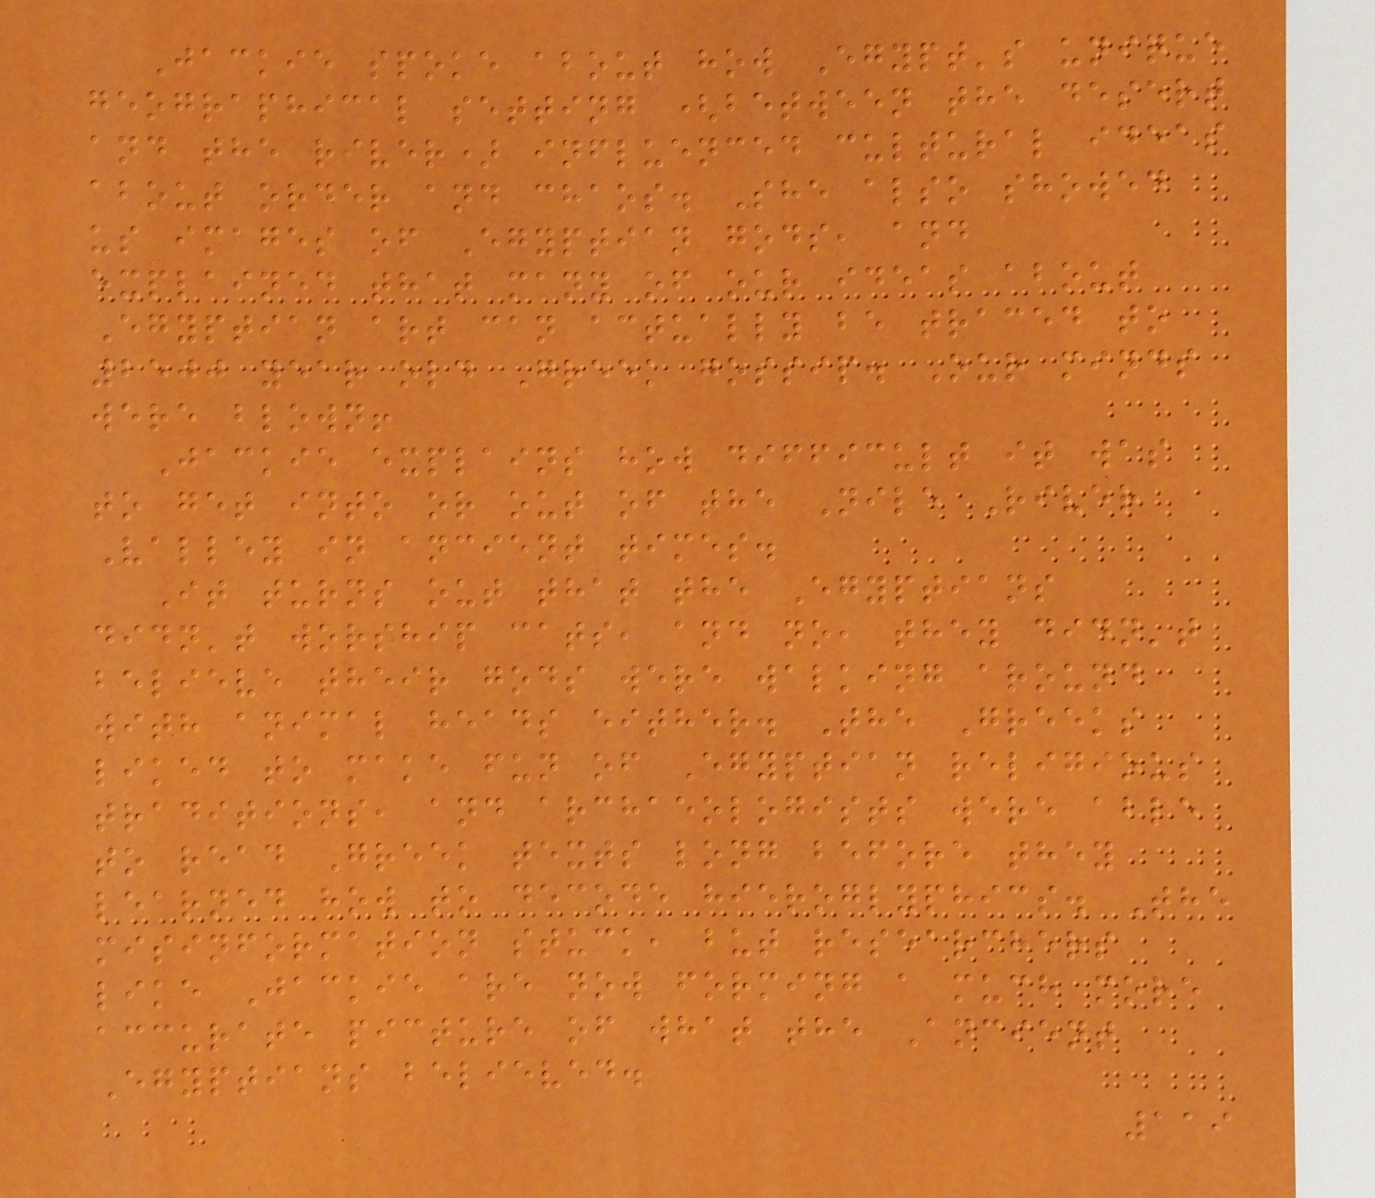Jackie spoke about how Egypt's unique
geographical setting (between the desert
and the river) influenced cultural ideas
about order and chaos. She also showed
us images of Egyptian gods, and
explained that many of our ideas about
Egyptian art can actually be traced to
2500 year old Greek gossip. Our minds
were blown!
Jackie explains how difficult it was
to get into or out of the Nile River
Valley in ancient times.
It turns out that the Egyptians
didn't worship cats, and no, they didn't
believe their gods were walking around
with animal heads either. The Greeks
liked to make fun of Egyptian religious
traditions, and archaeologists were able
to read Greek texts long before they
learned how to decode hieroglyphics. The
misinformation stuck, but researchers
like Jackie are now forming a much more
accurate picture of what the Ancient
Egyptians believed.
119
